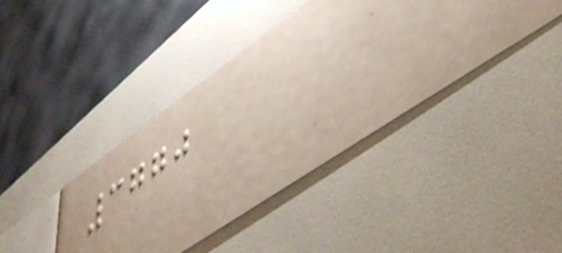3770
